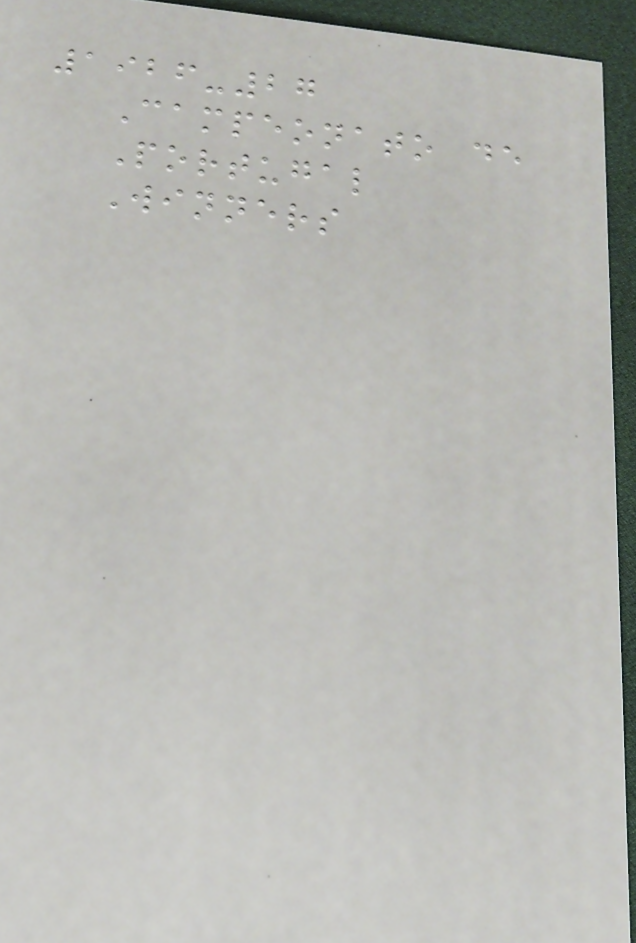1926-27
Campeonato de
Portugal
Winners
